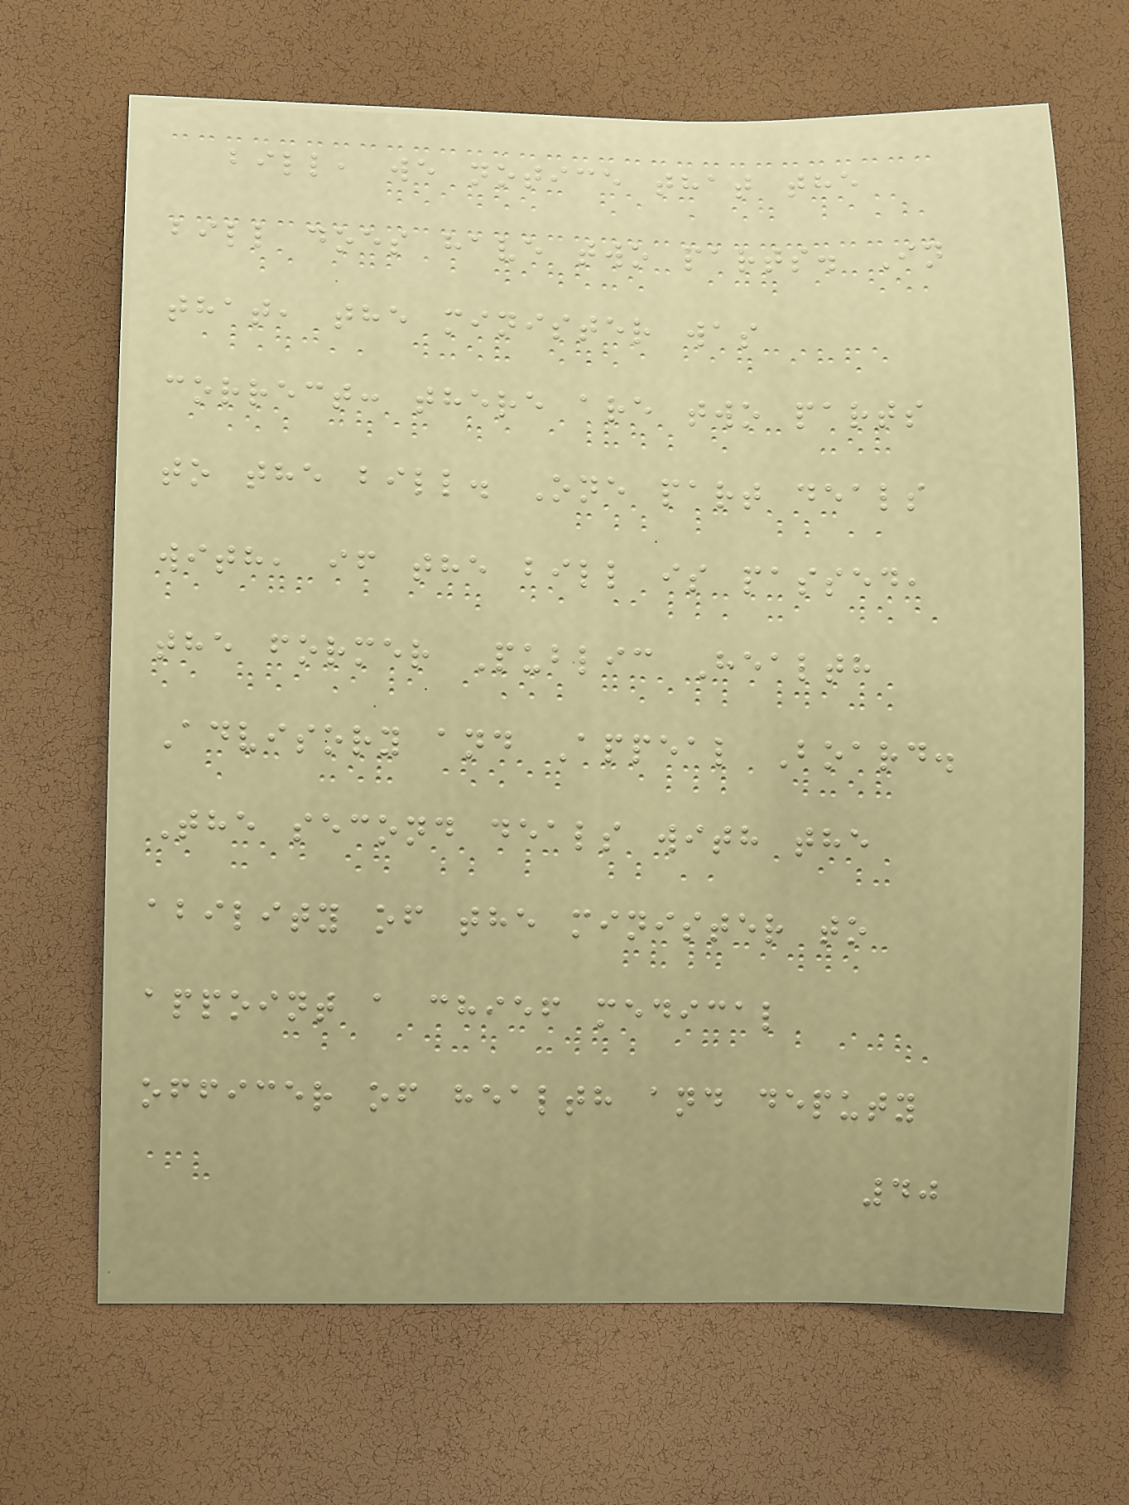bill, we notice that the
bill does have two parts. In
that, the minister was
correct: there are two parts
to the bill. One part deals
with, if the bill is passed,
the former Public Health
Advisory and Appeal Board.
The second deals with the
ability of the minister to
appoint a chief medical
officer of health and deputy
40
